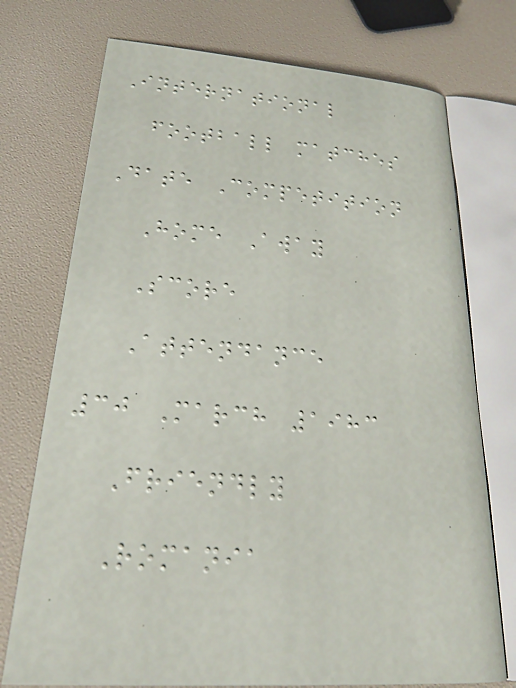International
football matches
Date Competition
Home Away
Score
Attendance
30 March 1983
Friendly
Romania
